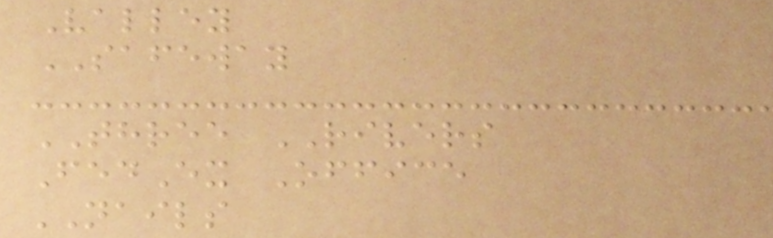Valley
SAFEWAY
THREE RIVERS
FedEx Office
NAILS
